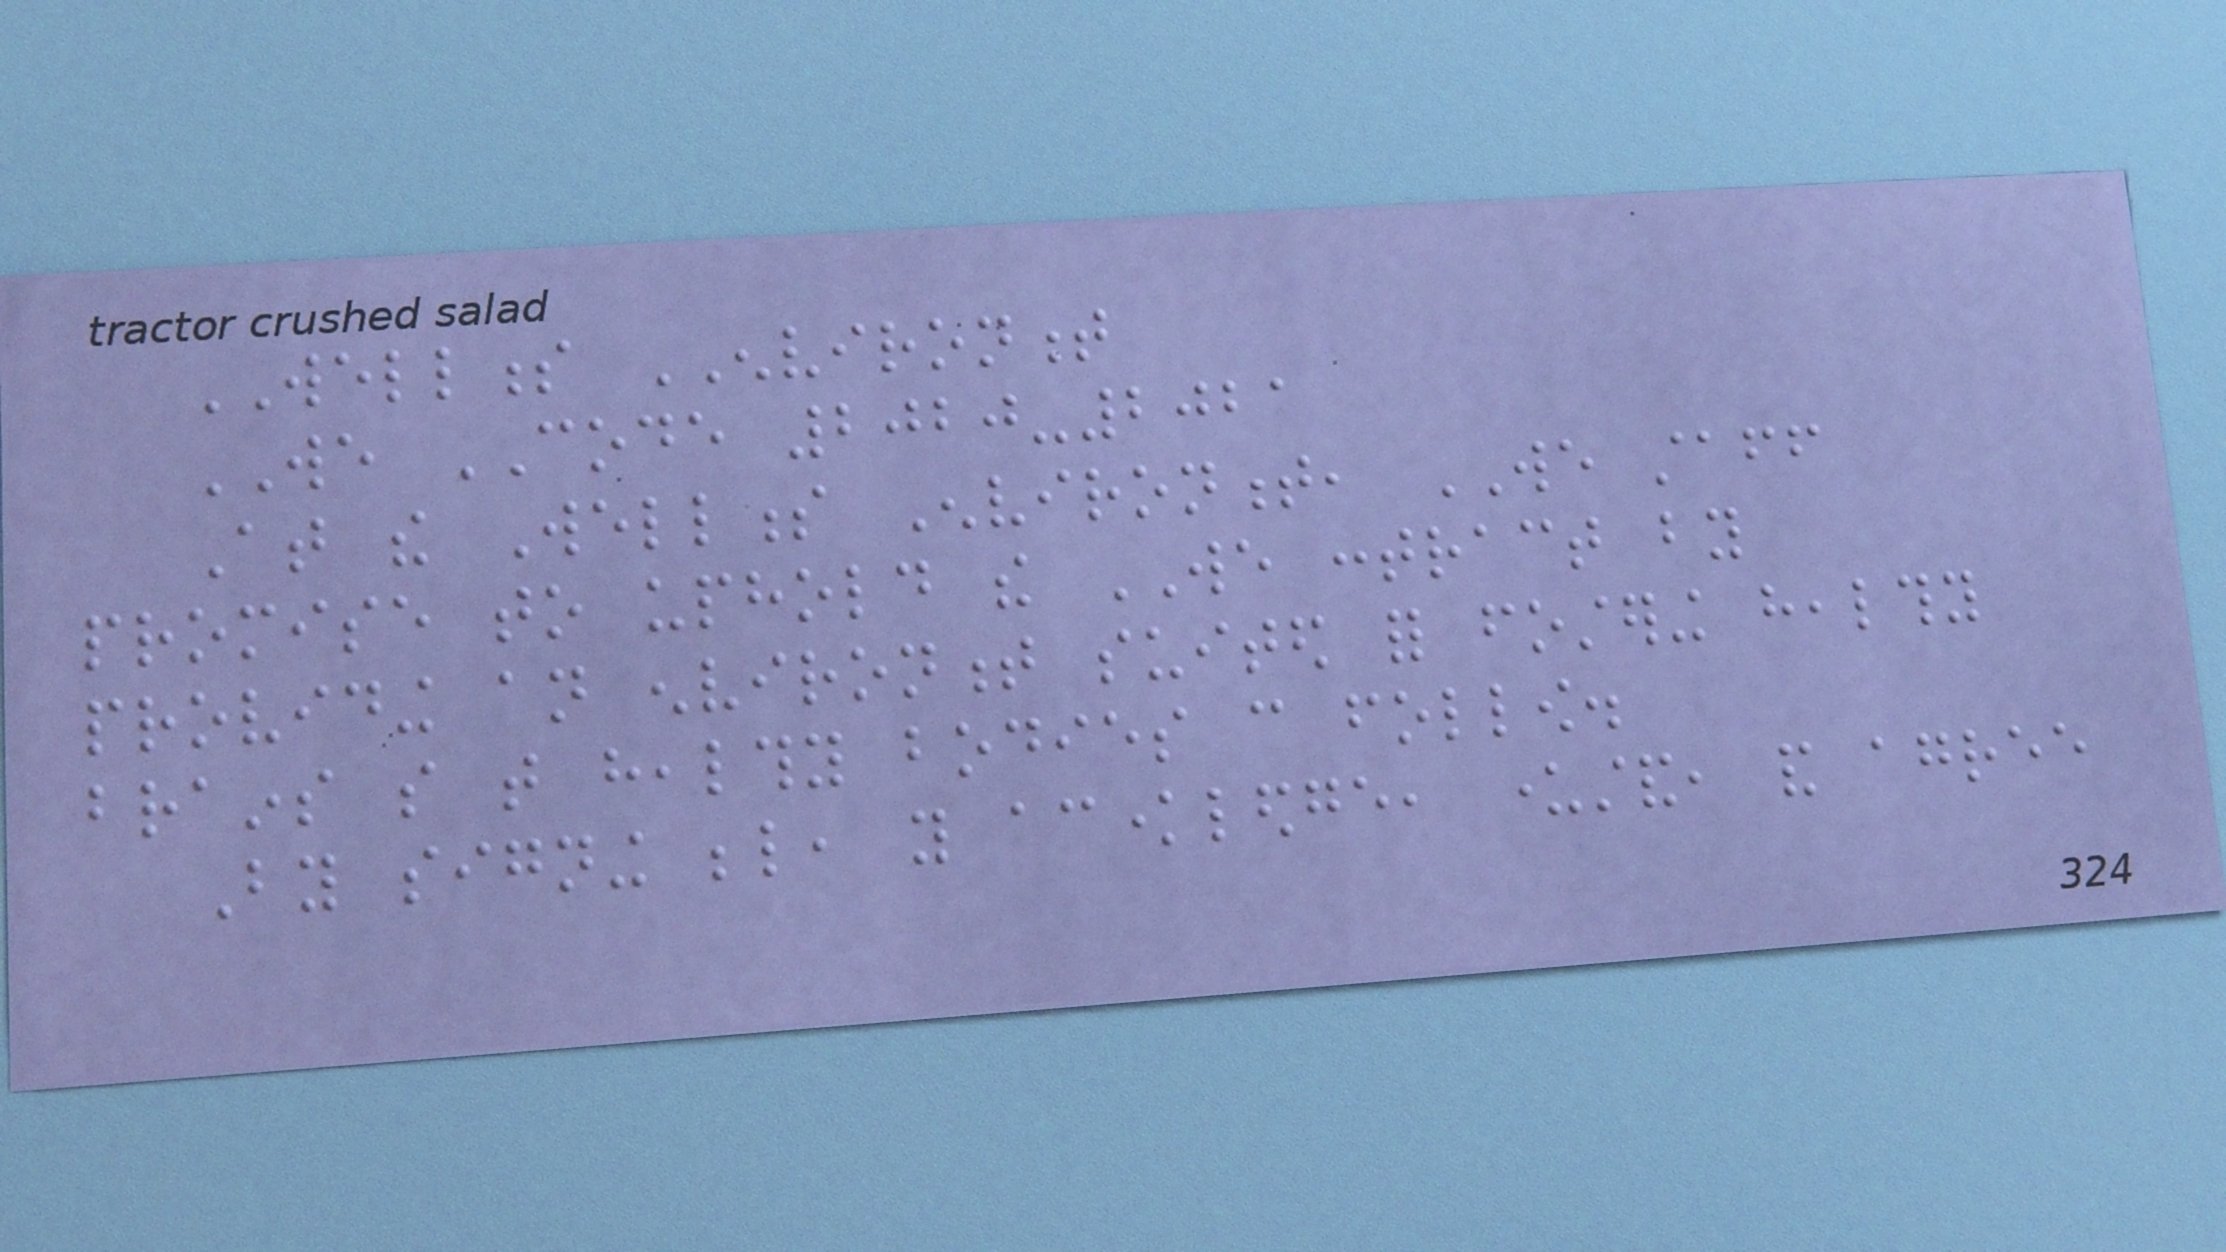WELLNESS ENVIRONMENT
WE CODE 2020-2021
At the Wellness Environment, WE staff
promise to uphold the WE contract by
providing an environment suited for fostering healthy
brains so that healthy bodies can follow.
By signing below, you acknowledge, understand, and agree
